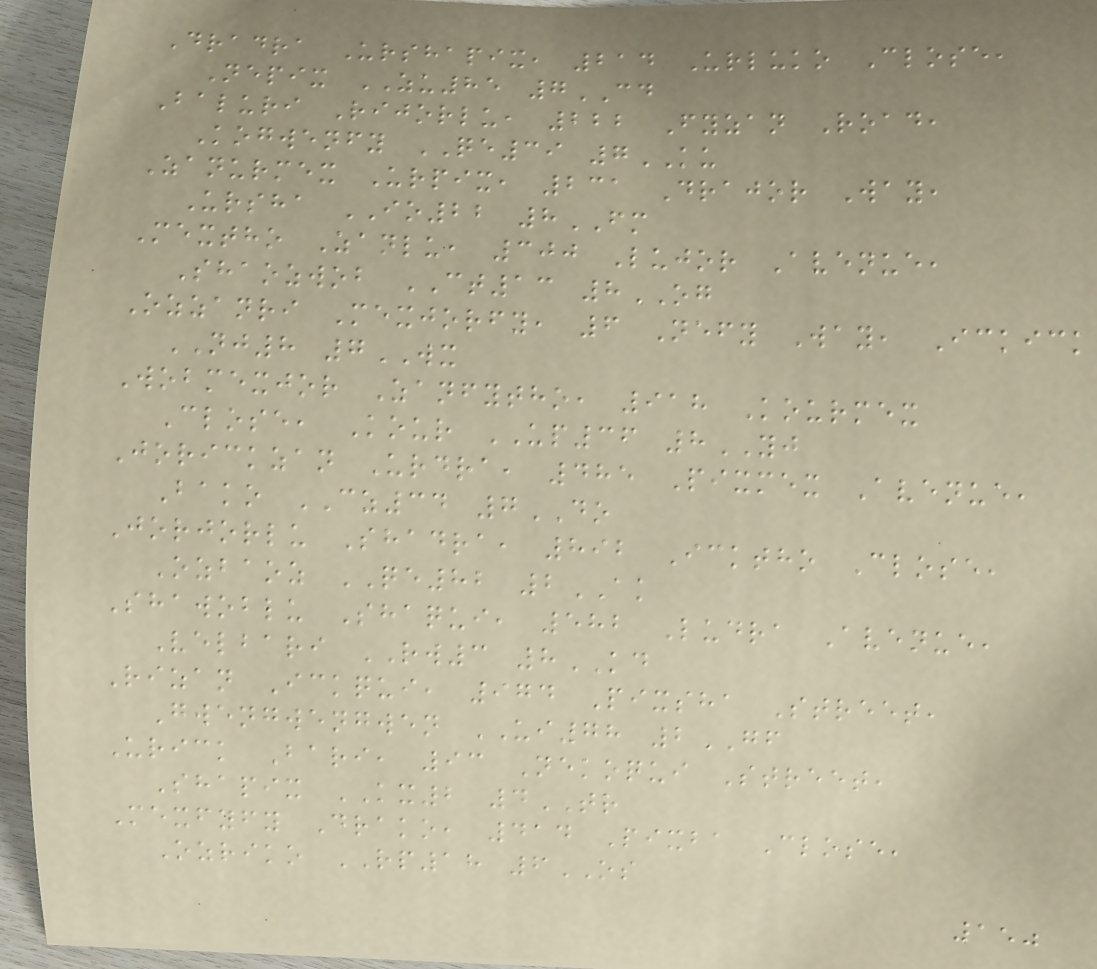Dradra Urshapix, 214 Urluko Close,
Nepix ZU85 7CD
Baluri Rijorlu, 222 Fyzan Road,
Kogwenfy QE39 7KU
Zanurmex Urpix, 231 Drajor Way,
Ursha IO22 8FM
Mextho Zanlu, 300 Lujor Avenue,
Shaozwob CT13 8OG
Ozzanri Mexjorfy, 6 Nefy Way, Ickick
NJ8 7WX
Wobmexjor Zanfytho, 918 Kourmex
Close, Kour UP36 8YJ
Jorickzan Urdra, 485 Pixmex Avenue,
Bako CZ34 7DO
Jorjorlu Shadra, 892 Icktho Close,
Ozbaoz QE82 2AK
Shawoblu Shaqui, 582 Ludra Avenue,
Velbari RW3 8KD
Rizan Ickqui, 974 Pixsha Street,
Gwengwengwen UI78 2GF
Urick Bari, 93 Nekoqui Street,
Shapix KX2 4TR
Mexfyfy Drako, 414 Pixba Close,
Ozriko RP18 6OS
150
